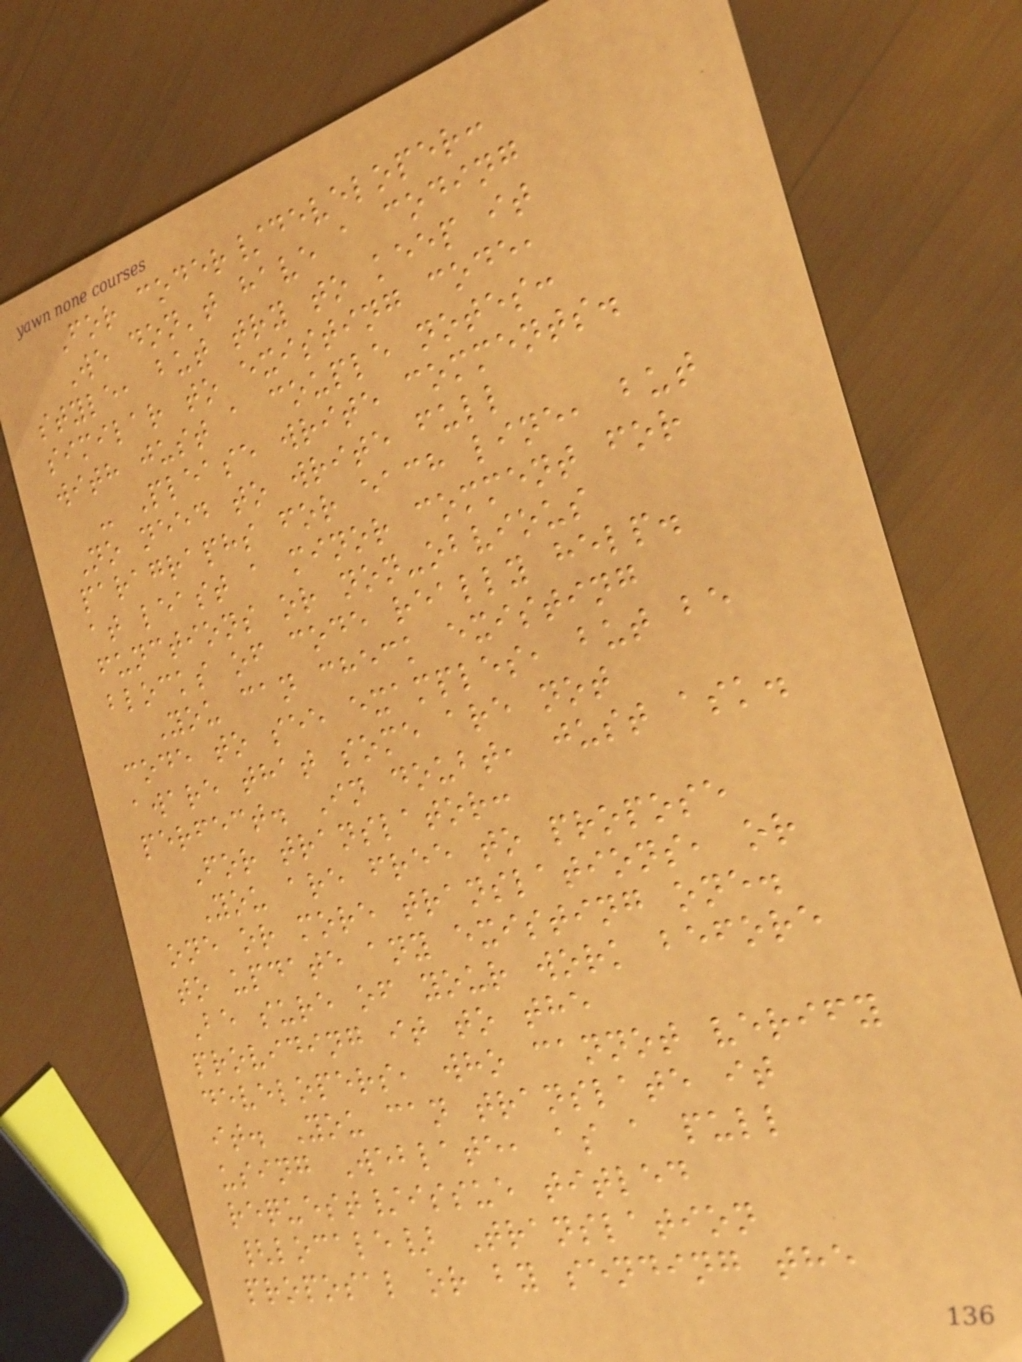For coder/developer:
We don't have a coding
style, but try to keep it
similar to existing code,
with just a couple notes:
- Please write comments.
No need to write full
paragraphs for each line, but
at least a minor comment for
functions or non-obvious
blocks of code really help.
You can check existing
code to see examples, but be
aware that some are not
perfect. In doubt, just ask.
For translator:
You are free to propose
one or more translations, or
to update any existing one.
Be sure of your work before
providing it to the
developers, who cannot verify
it. You can translate it
using Weblate, as a pull
request/issue titled
{locale} Translation
proposal or by sending the
